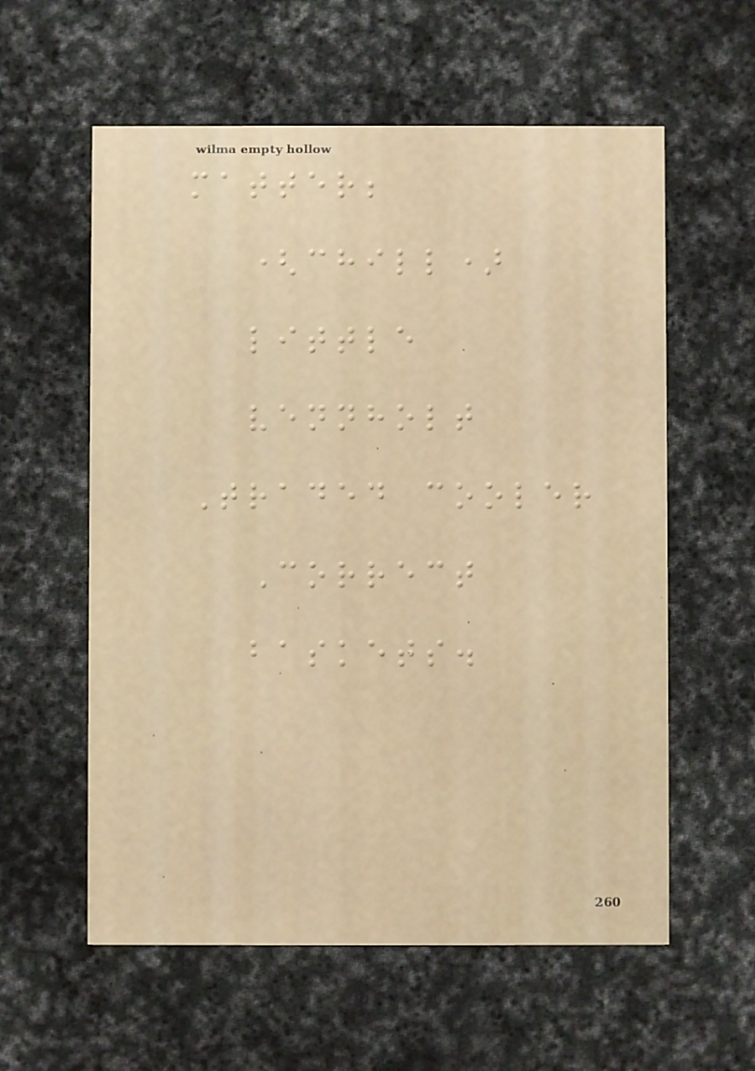matter;
(chill)
little
vennholt
Traded cooler
Correct
baskets.
